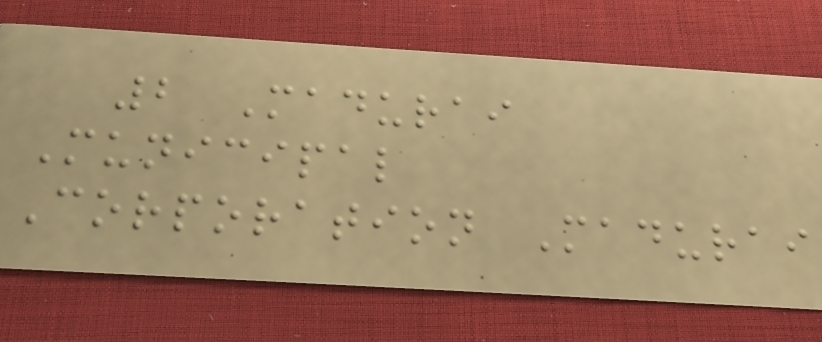2 Madurai
Municipal
Corporation Madurai
